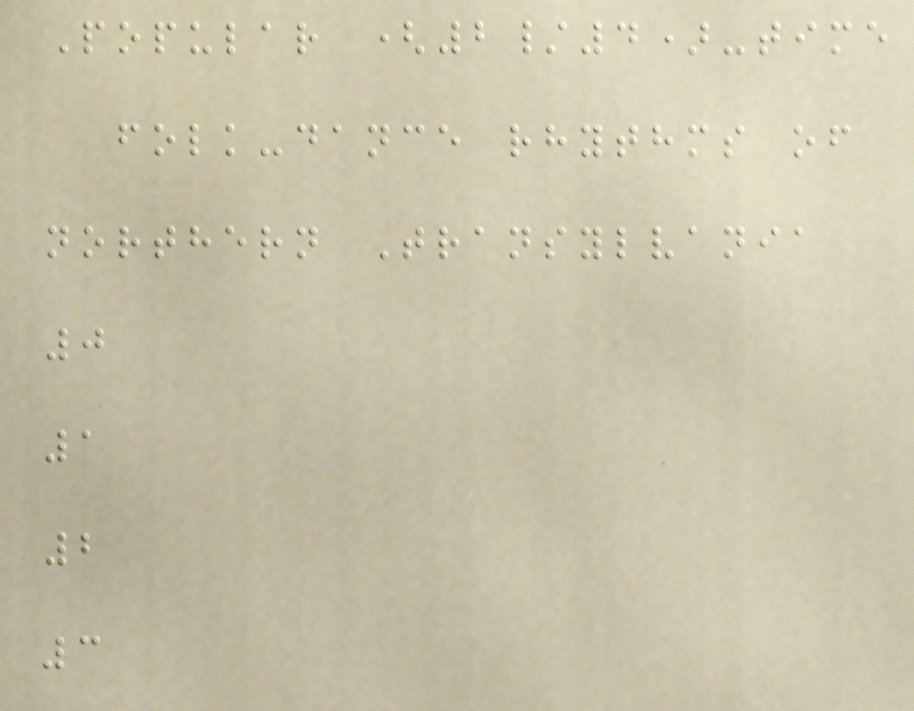Popular (2/4)-time
folk-dance rhythms of
northern Transylvania
0
1
2
3
